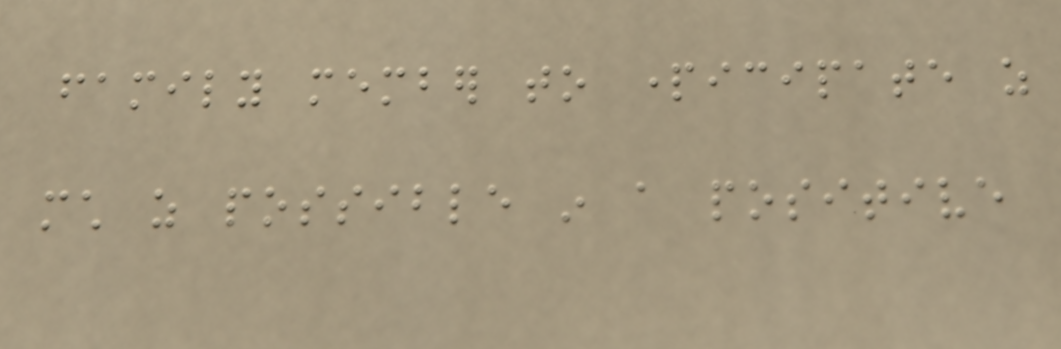family member to participate as
much as possible in a positive
